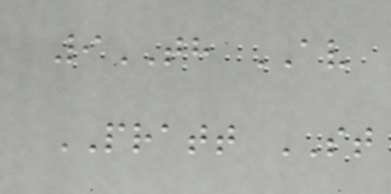9TH AV
PRATT ST
